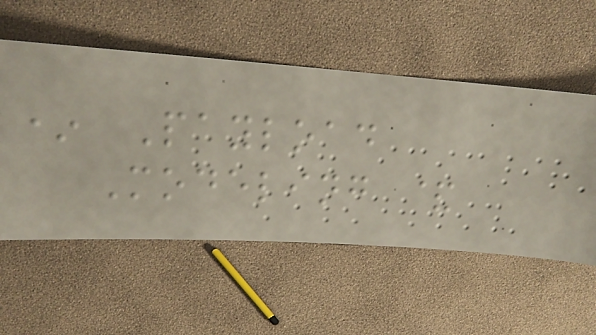* Payload
Modeling &
